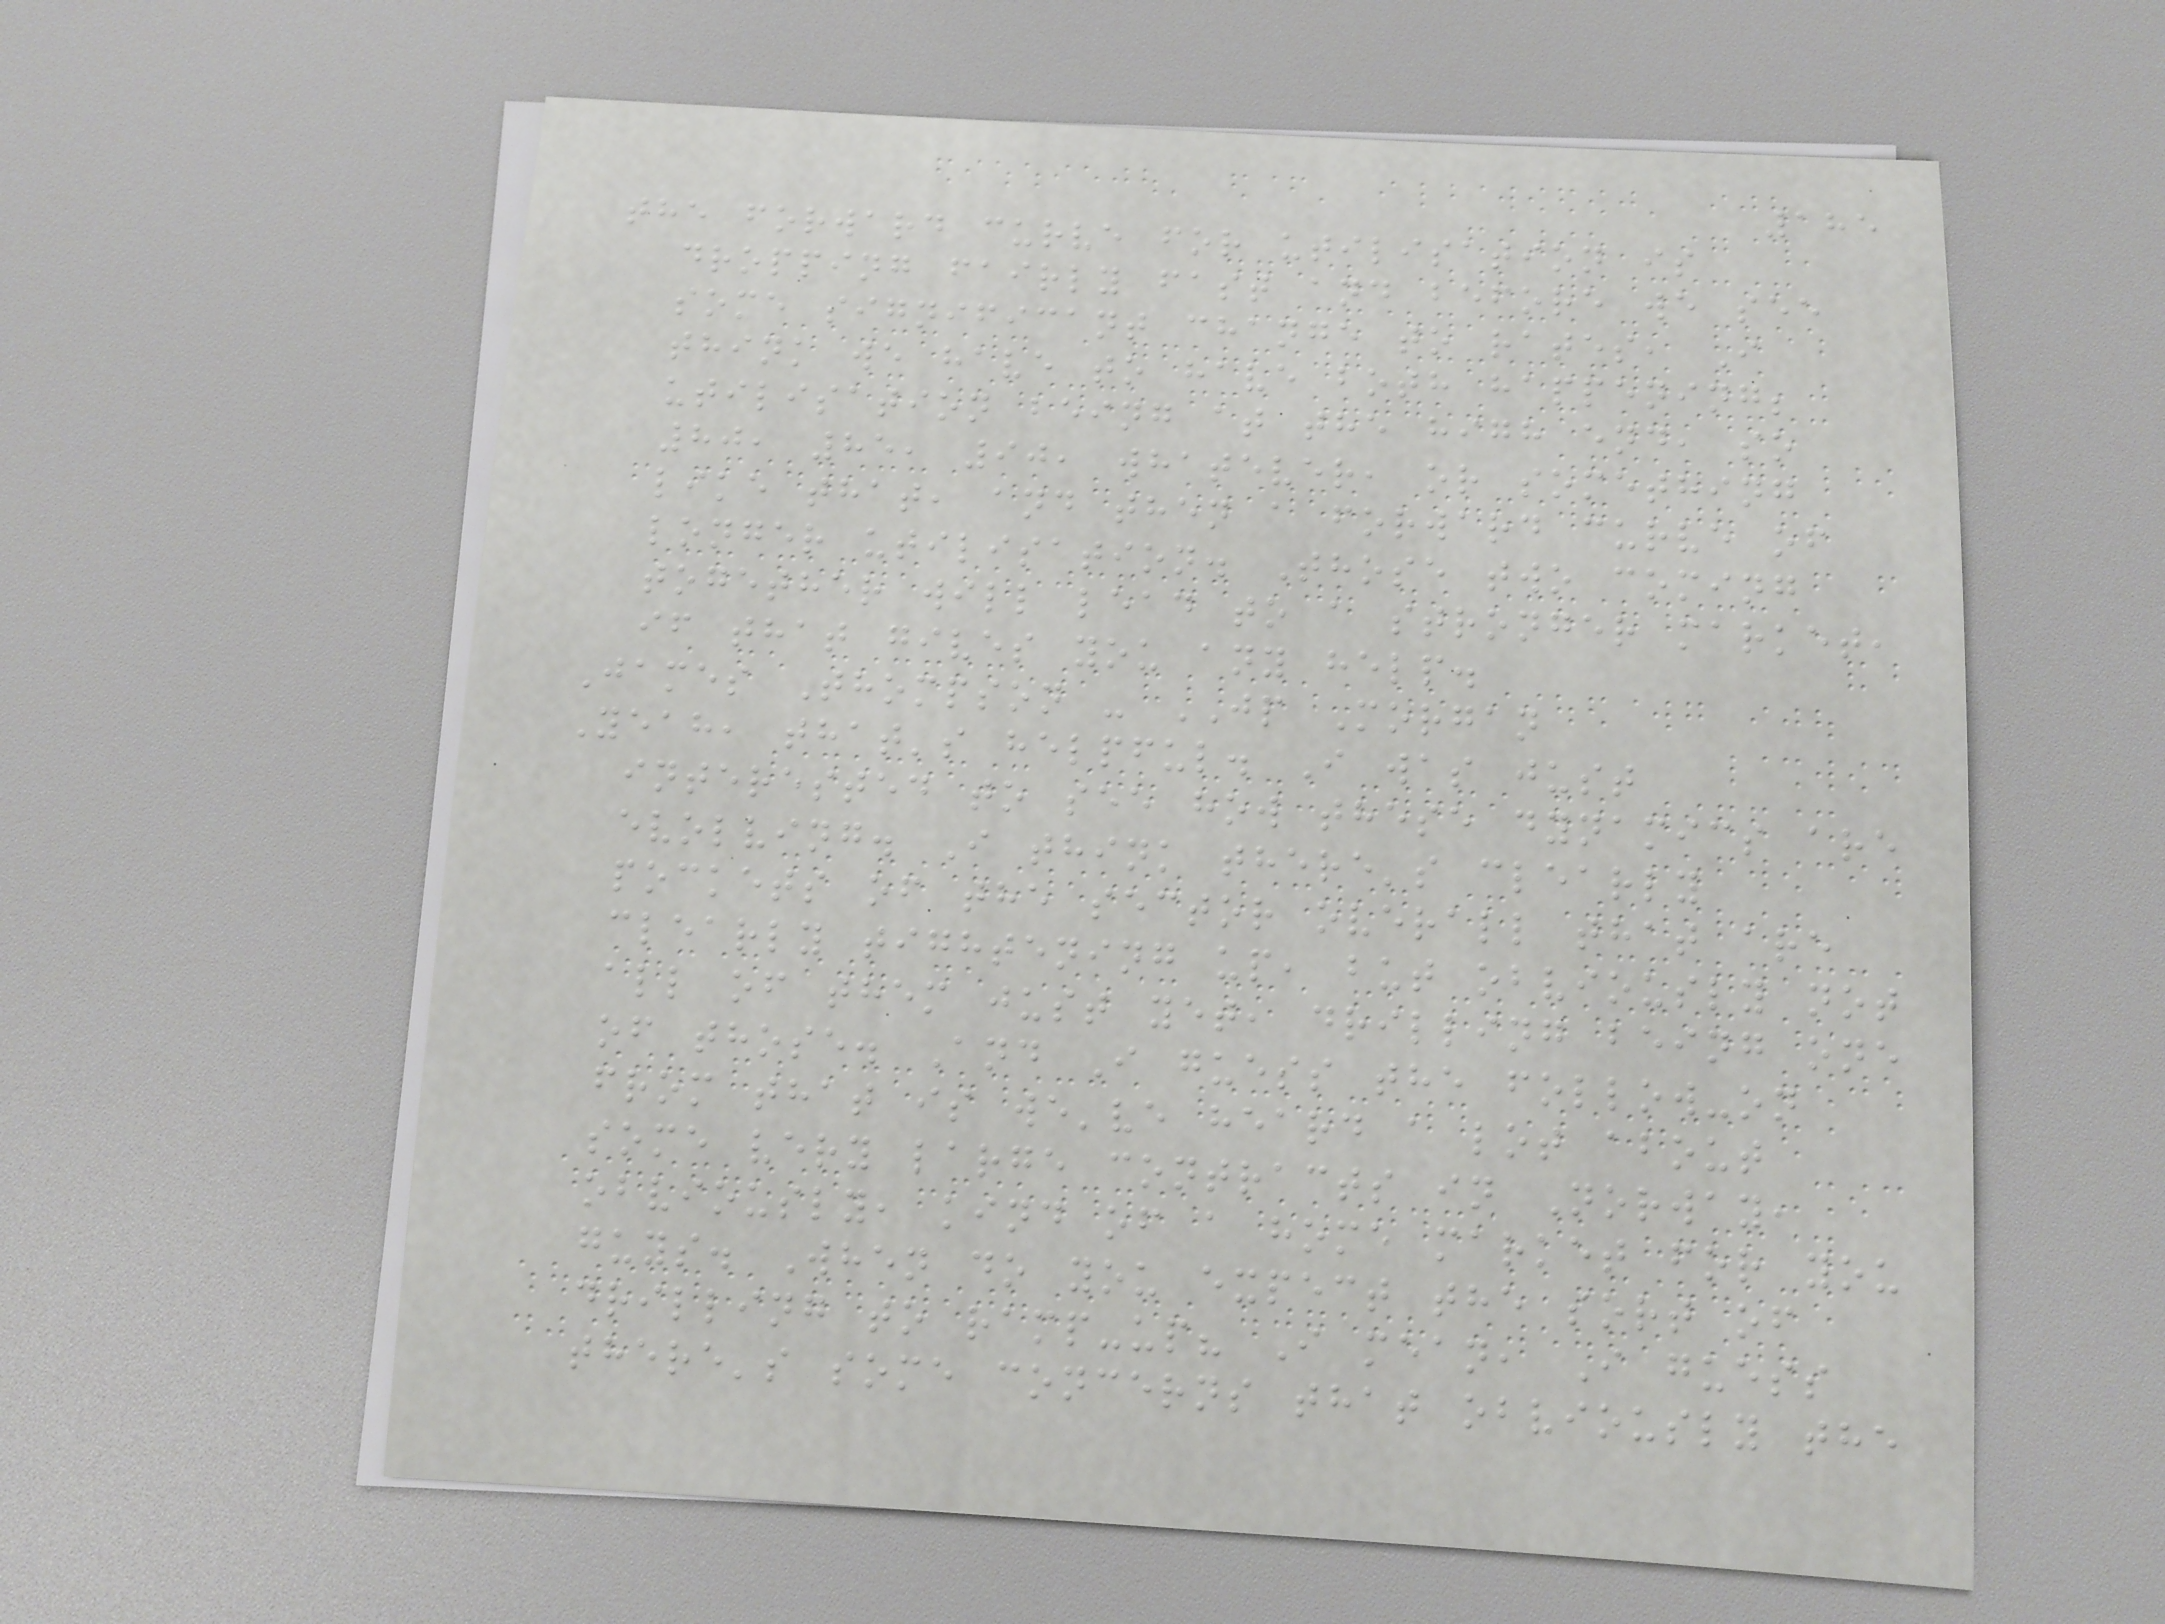185
the forward curve for utilisation is
dropping fairly fast and before we see
some significant change to rates, I
think we have to have both happening;
utilisation being at the high end, so
80, 85, 90, whatever, or something
like that, and then a forward curve of
longer utilisation. Those two coming
together will lead to a stronger market,
if that gives you any help.
James Thompson - JP Morgan
Yeah, that's helpful. I was just
interested to see how these dynamics are
evolving. I think there's clearly
pockets of the sector overall that are
clearly tightening up, but obviously not
all of them just yet, drilling being one
of those. And I guess the follow-on
from that is we've heard a lot about
some very large contracts in Norway,
obviously, kind of a home market for you
guys. When do you expect the sort of
drilling to ramp-up? I mean, I guess
there's some concerns that obviously the
